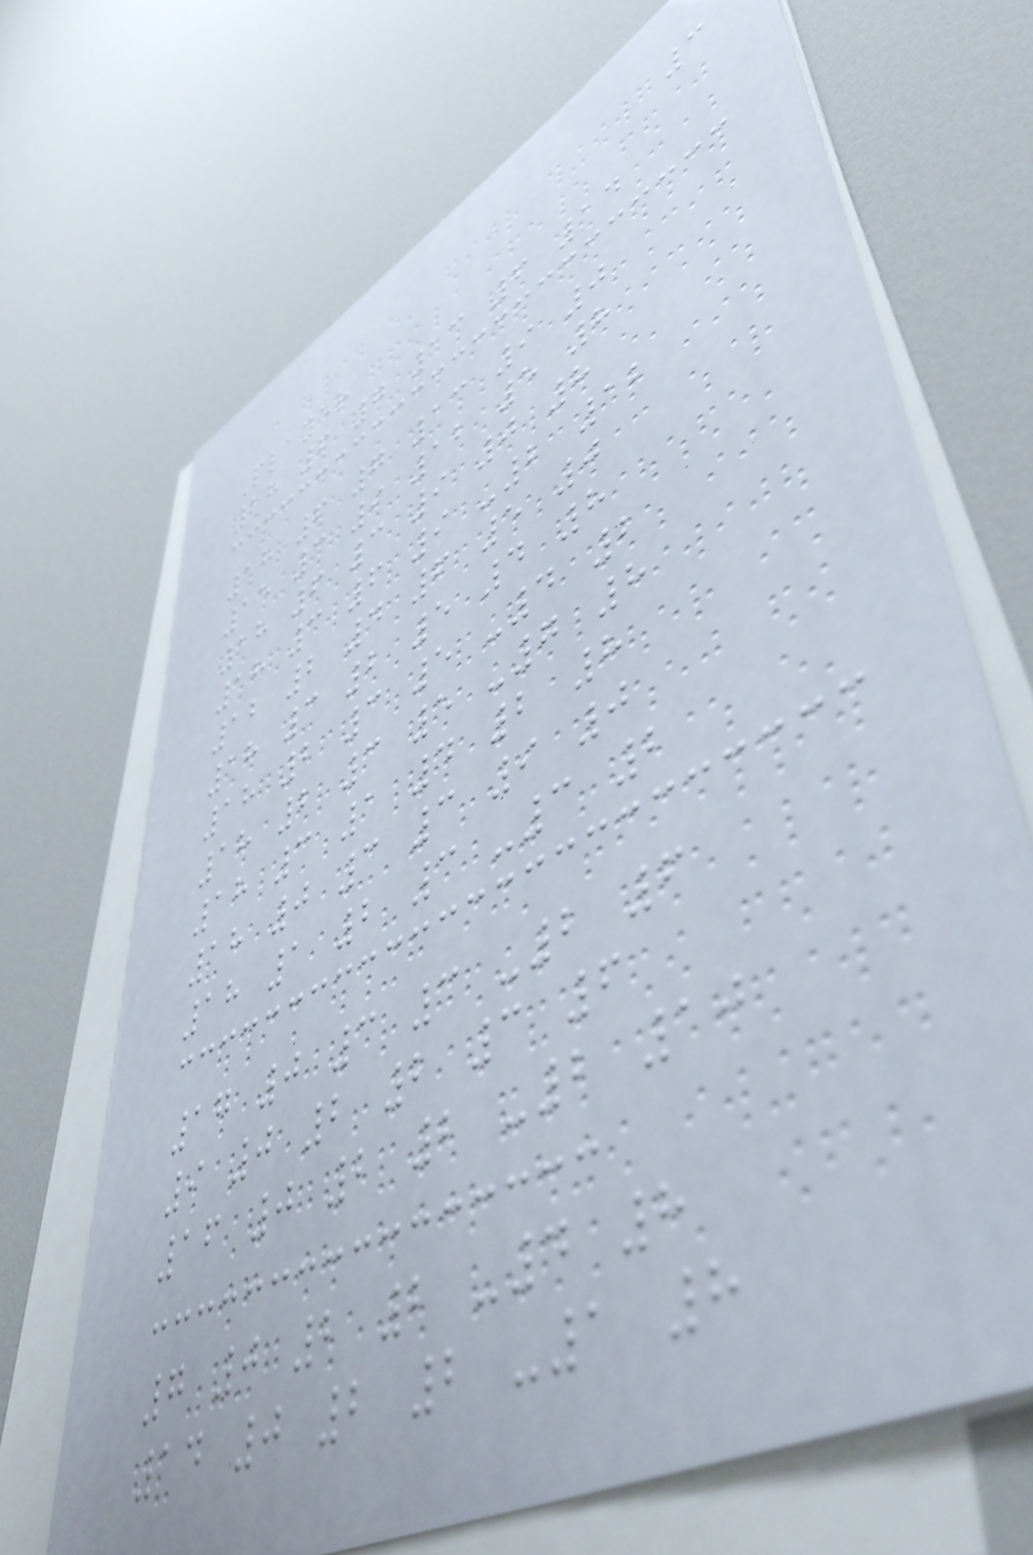3
Player
18 6 7 13 6 14
18 6 7 13 9 0
15 3 9 12 5 8
18 6 3 9 0 8
18 3 6 9 -2 12
12 2 4 6 5 0
18 3 2 5 4 8
18 2 3 5 -4 2
18 2 3 5 -7 8
18 3 1 4 2 8
18 0 3 3 9 0
18 1 2 3 -3 2
17 0 3 3 -2 6
9 0 2 2 3 6
16 0 2 2 -2 10
7 0 2 2 -4 8
14 0 2 2 -1 8
